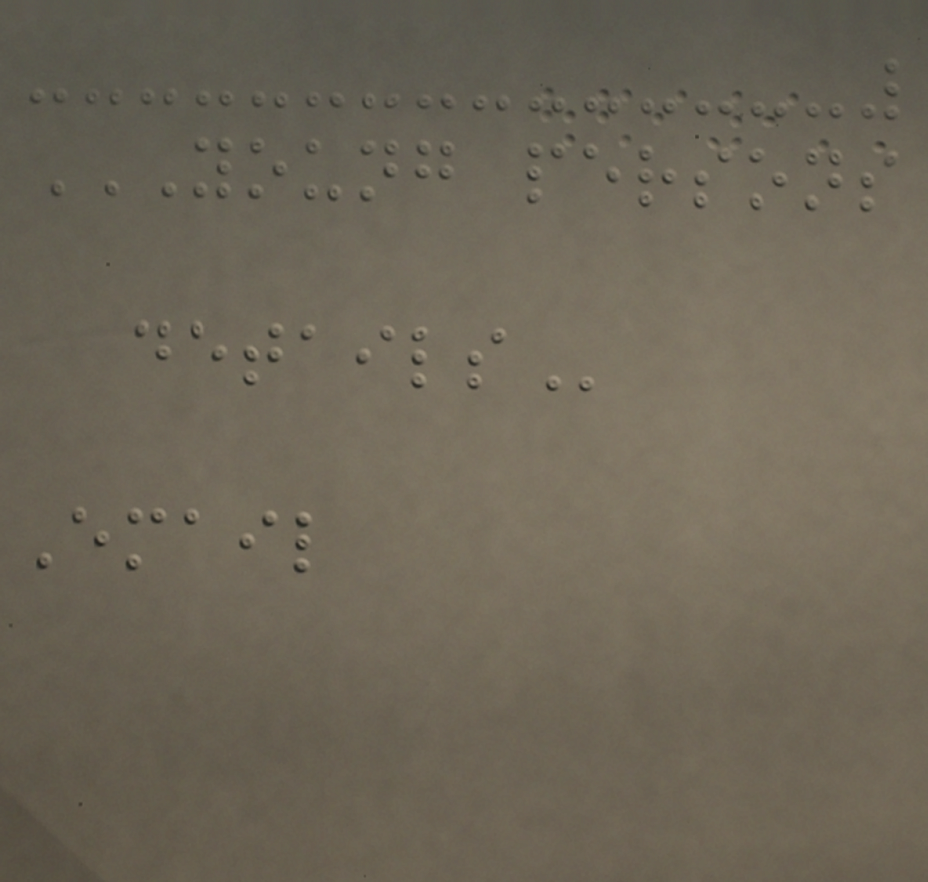YOUNG PERSONS
DETAILS
Email
